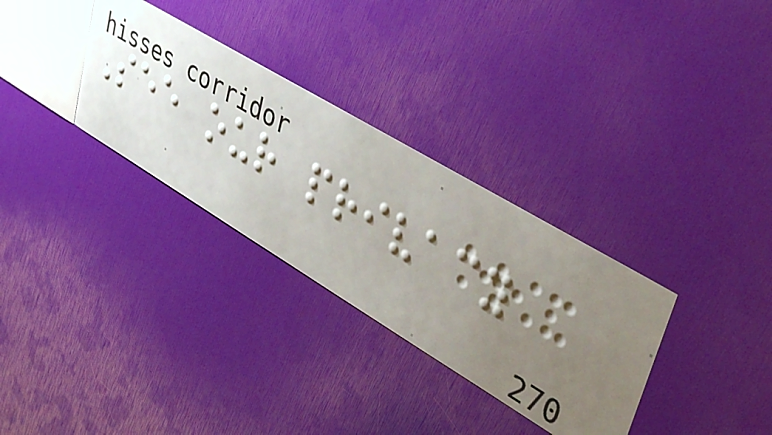See our privacy
